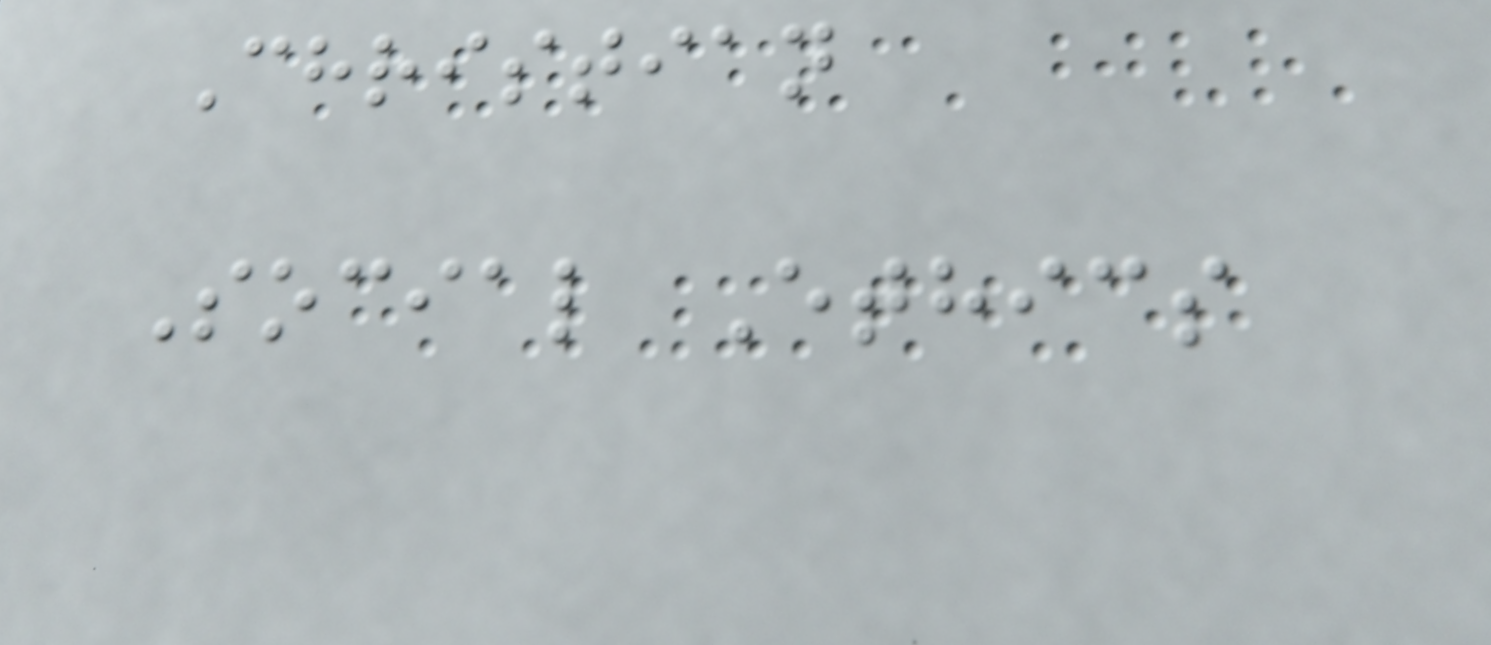Christian
Social Ethics
